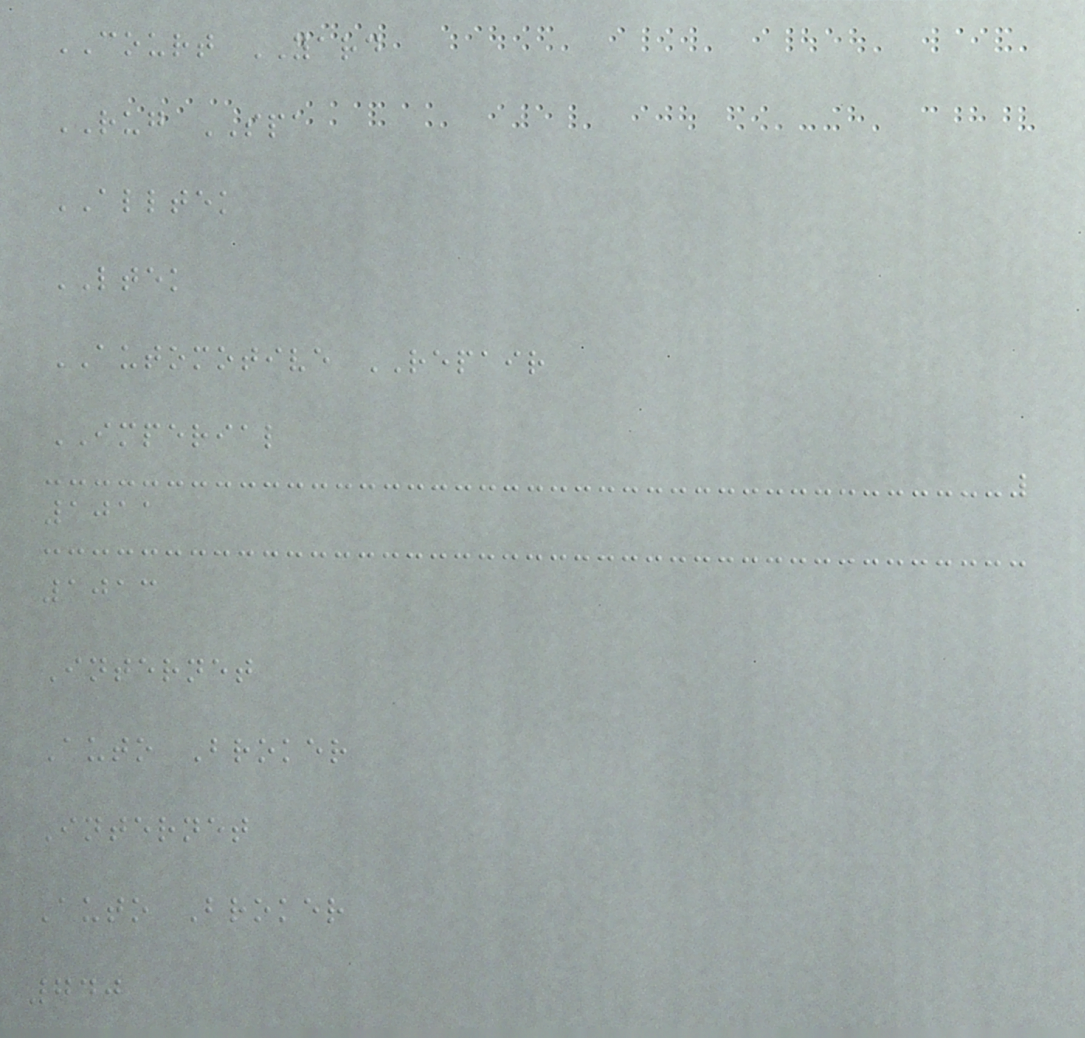COURT YARD
RUG SPA
ALLTEK
LTEK
AUTOMOTIVE REPAIR
IMPERIAL
1011
1013
Internet
Auto Broker
Internet
Auto Broker
740
